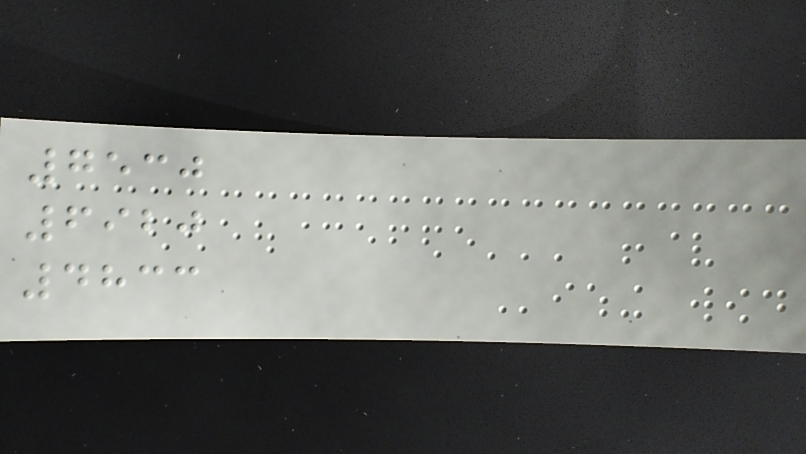7530
6920
4833
